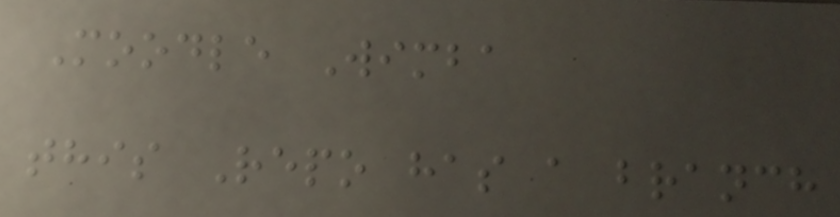Moodle Wimba
this Repo has a branch
